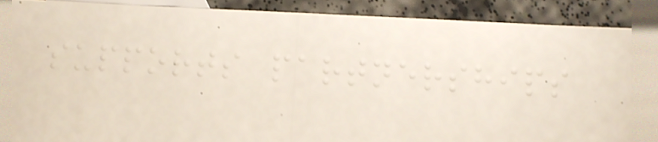supports partnerships
